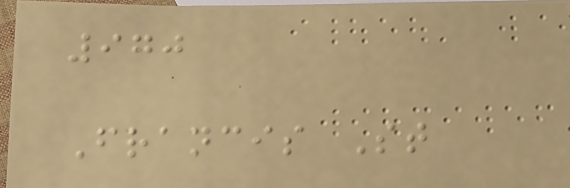970
Francis St
